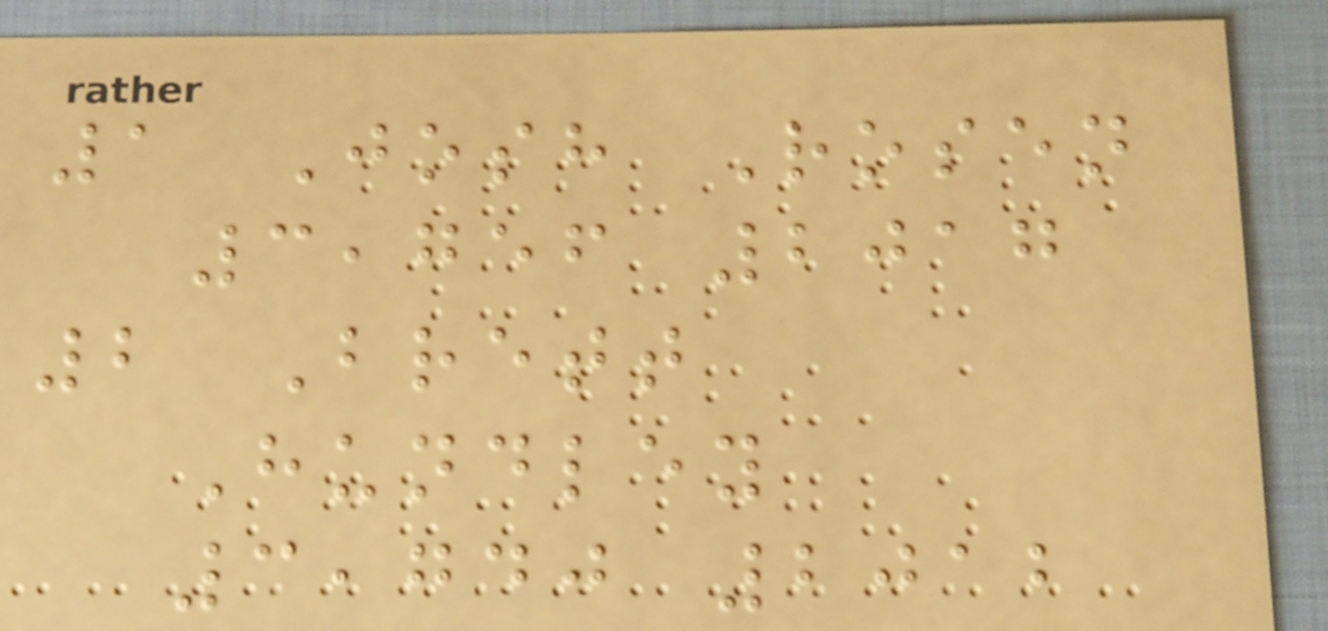1 Josh Rosen
3,756 2017
2 Brett
Hundley
3,740 2012
